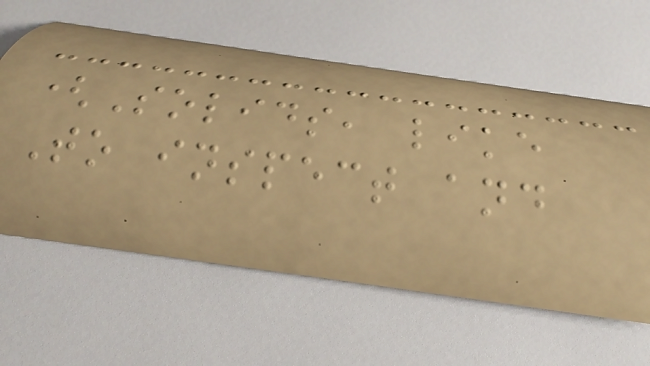(Solids, like
To inspect and
